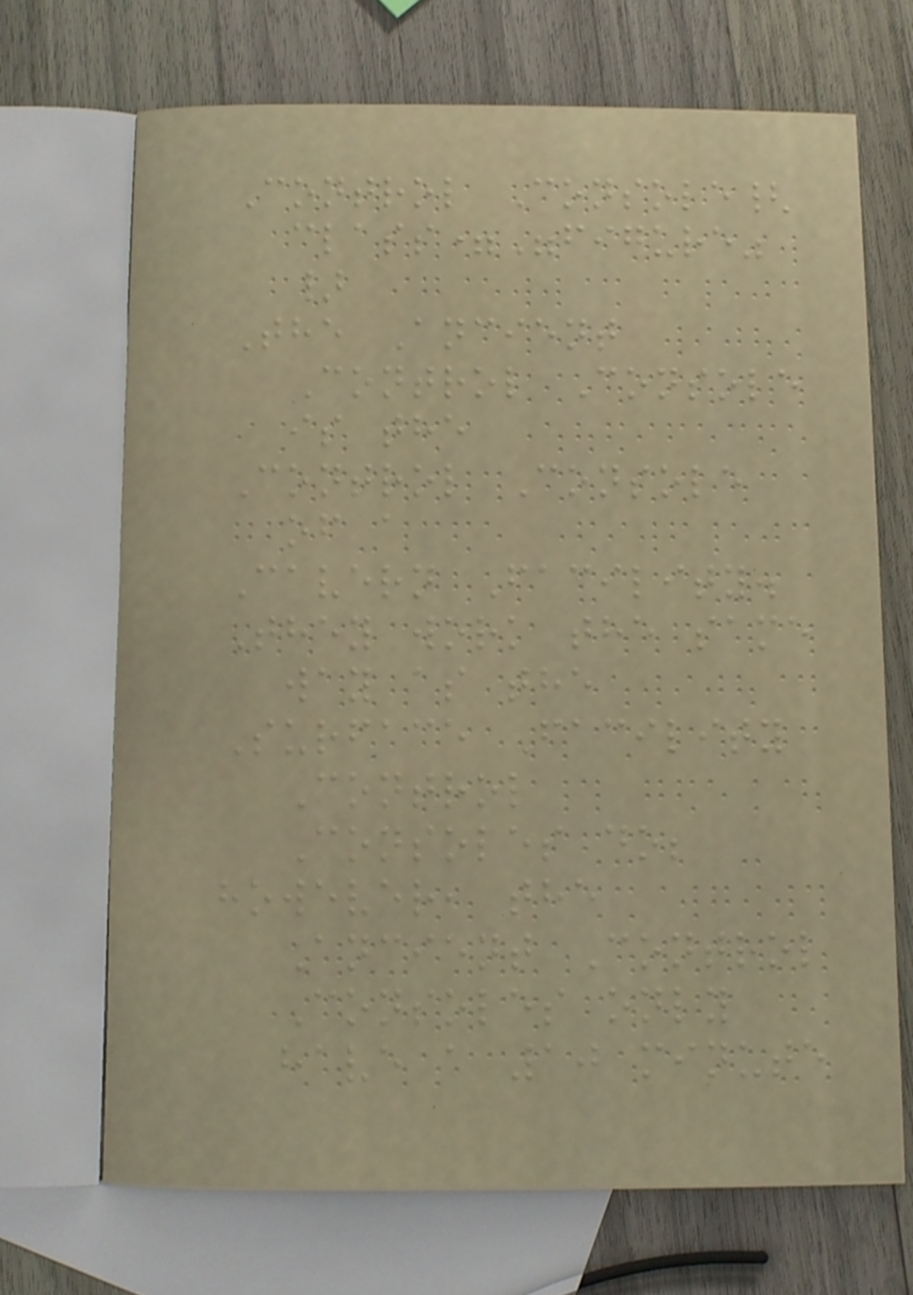Control Console{
class="figure"
}
The Ancient
Control Console
is the
Control Console
of a
Cavern Facility.
They work the same
way as the
Surface Facility
Control
Consoles do;
however, the
Ancient Control
Consoles only
have a 10 minute
